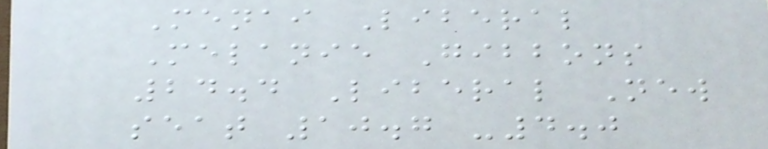Menai Liberal
Melanie Gibbons
24.4 Liberal New
seat 10.7 -4.0
